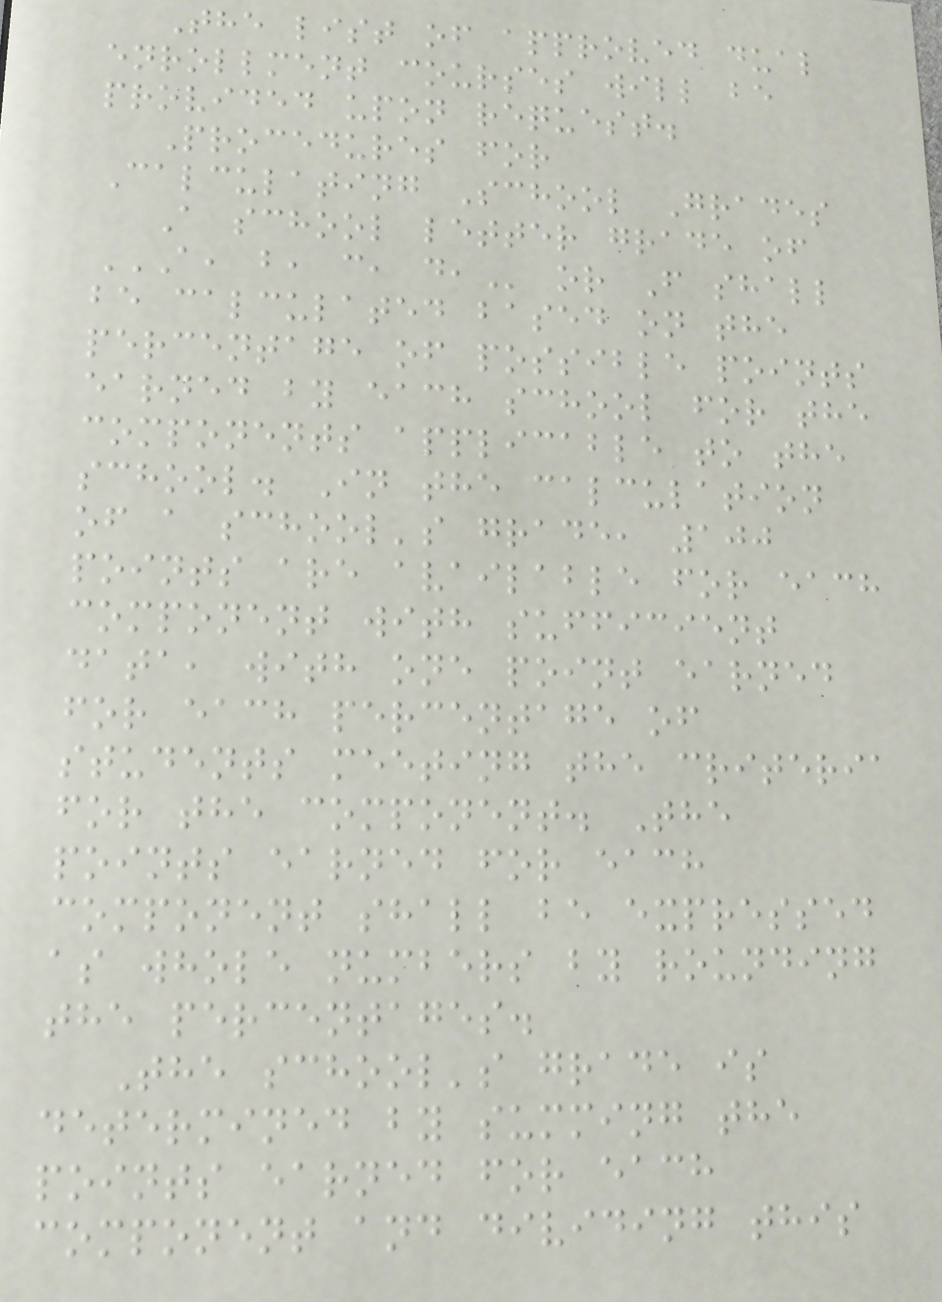The list of approved dual
enrollment courses will be
provided upon request.
Procedures for
Calculating School Grades
A school letter grade of
A, B, C, D, or F shall
be calculated based on the
percentage of possible points
earned by each school for the
components applicable to the
school. In the calculation
of a school's grade, 100
points are available for each
component with sufficient
data, with one point earned
for each percentage of
students meeting the criteria
for the component. The
points earned for each
component shall be expressed
as whole numbers by rounding
the percentages.
The school's grade is
determined by summing the
points earned for each
component and dividing this
